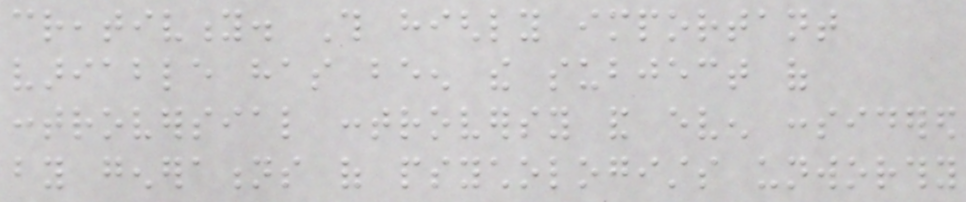creativity. This highly important
variable has been the subject of
controversial controversy and even considered
by generations of psychologists unworthy
